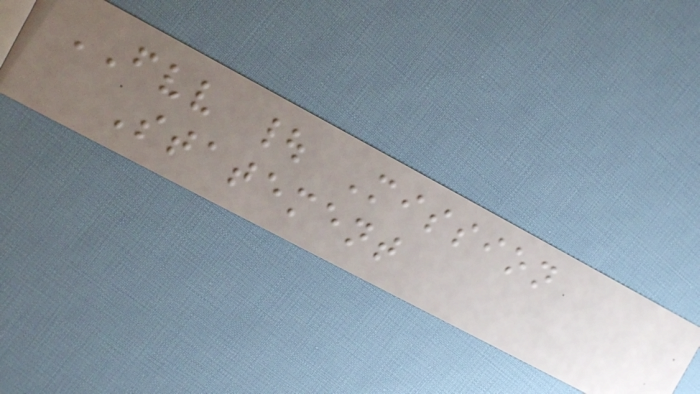FVV | Mission
Statement
